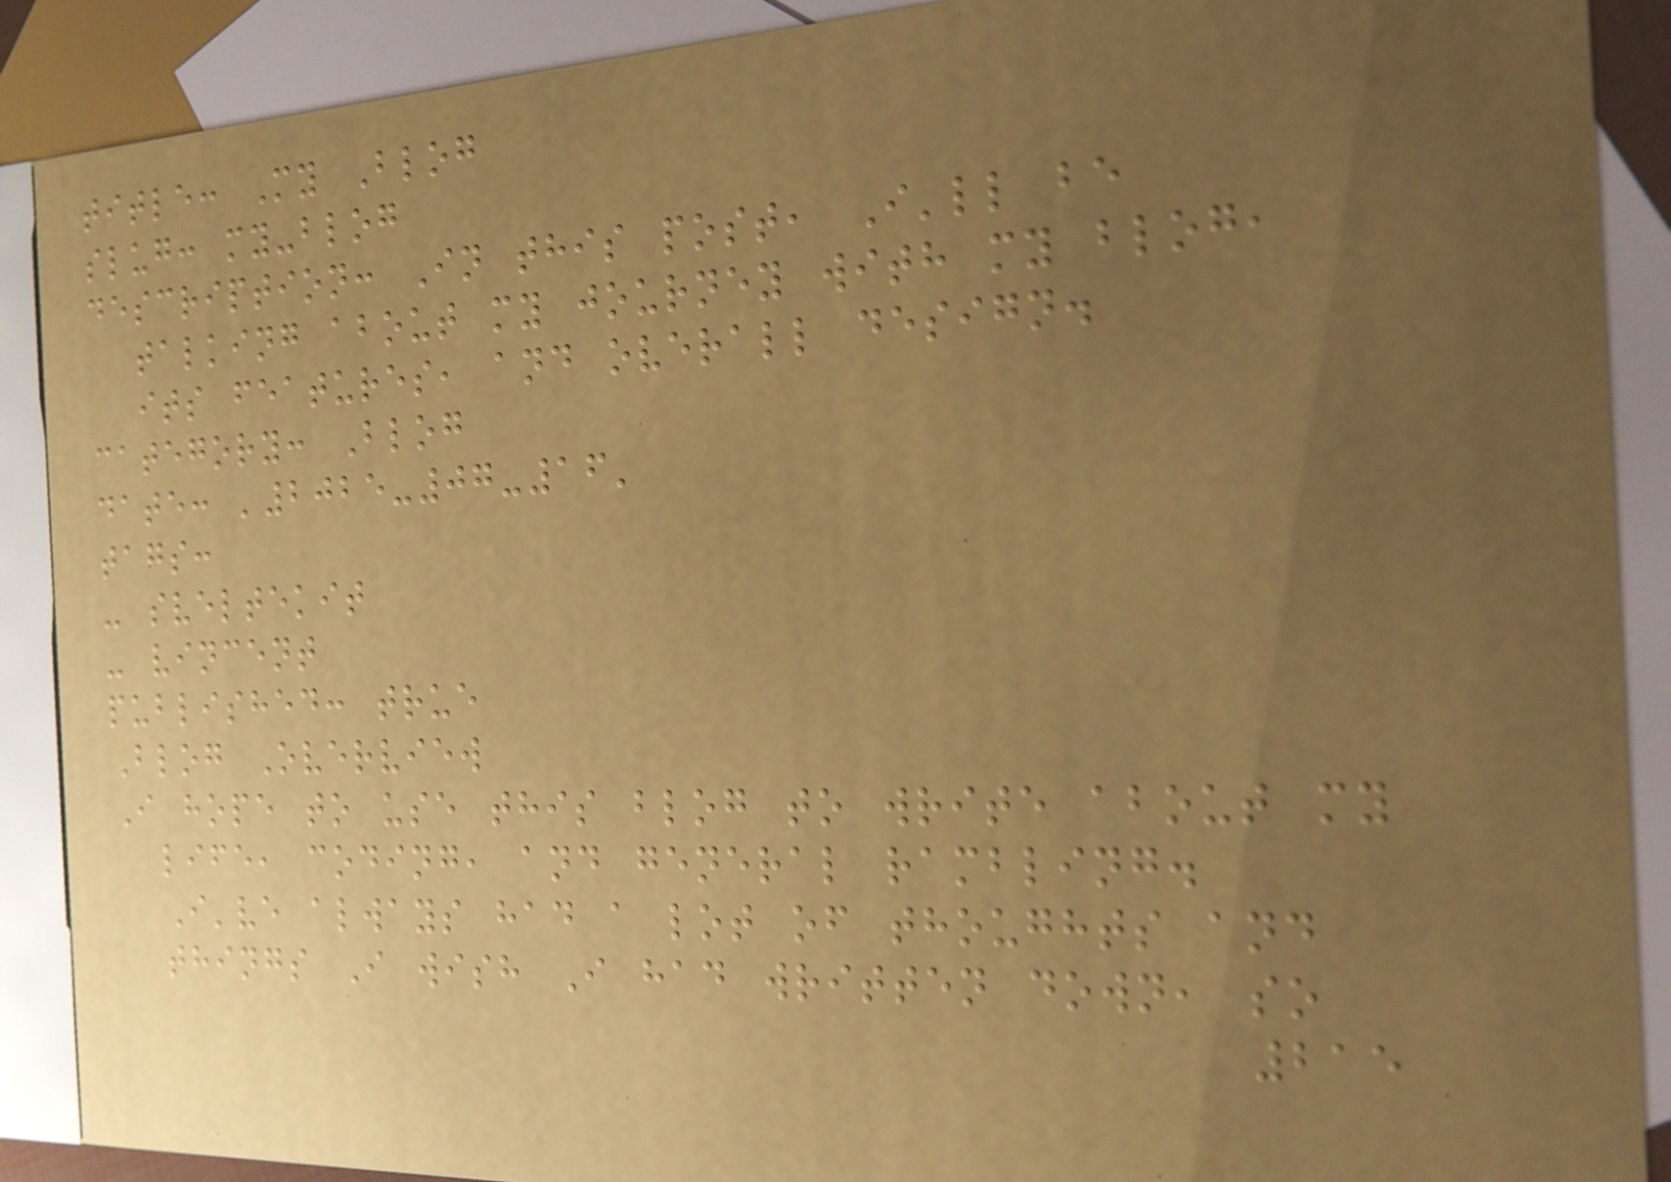title: My Blog
slug: my-blog
description: In this post, I'll be
talking about my journey with my blog,
its features, and overall design.
category: Blog
date: '2025-07-16'
tags:
- sveltekit
- vincent
published: true
Blog Overview
I hope to use this blog to write about my
life, coding, and general rambling.
I've always had a lot of thoughts and
things I wish I had written down, so
215
